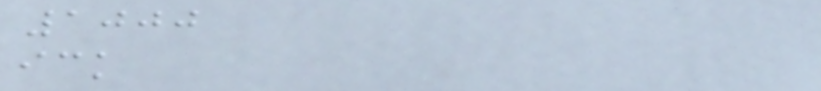1000
ick
